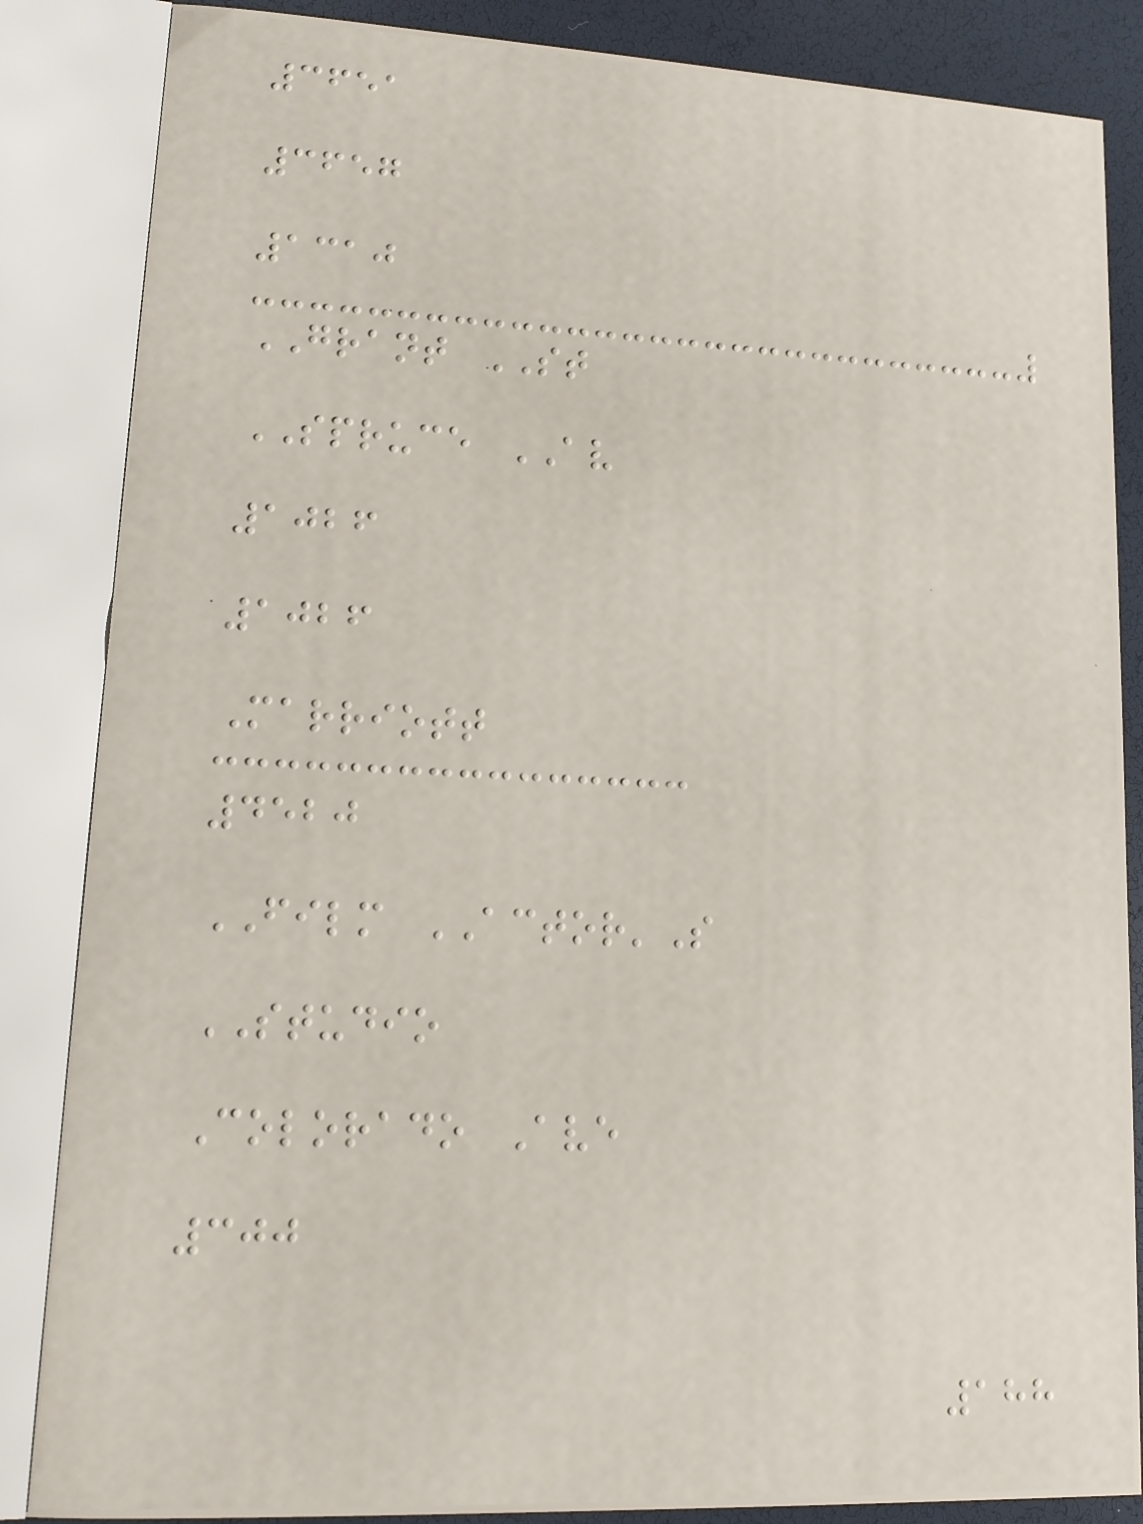3651
3657
1310
GRANT ST
SPRUCE AV
1026
1026
Marriott
4520
FILM ACTOR'S
STUDIO
Colorado Ave
300
188
